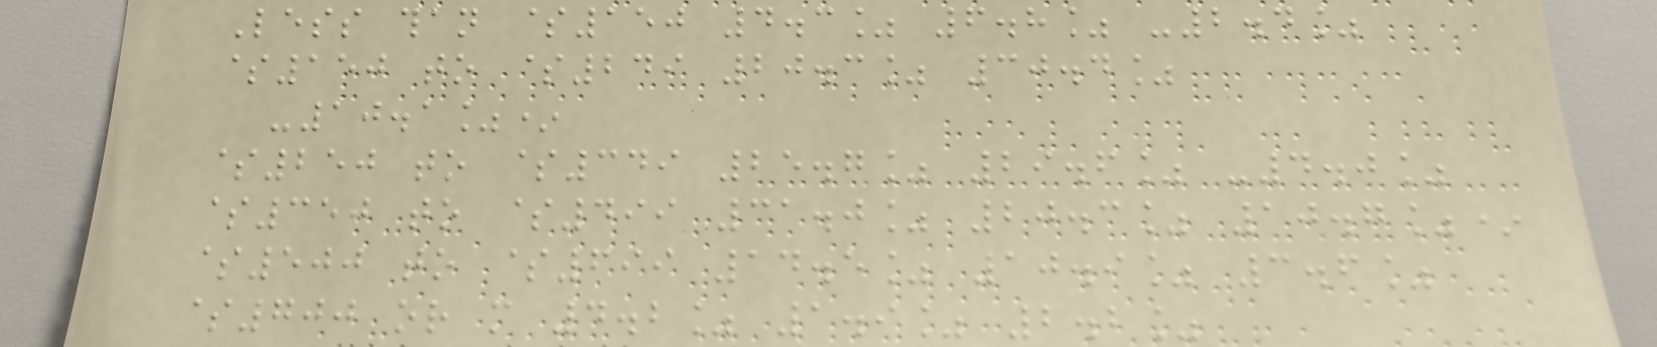Less than $150 4.3% 6.8% -2.4%
$150 to $249 20.3% 30.4%
-10.1%*
$250 to $349 25.7% 29.6% -4.0%
$350 to $499 31.0% 20.3% 10.7%*
$500 to $699 14.5% 10.9% 3.6%
$700 or more 4.2% 1.9% 2.2%
